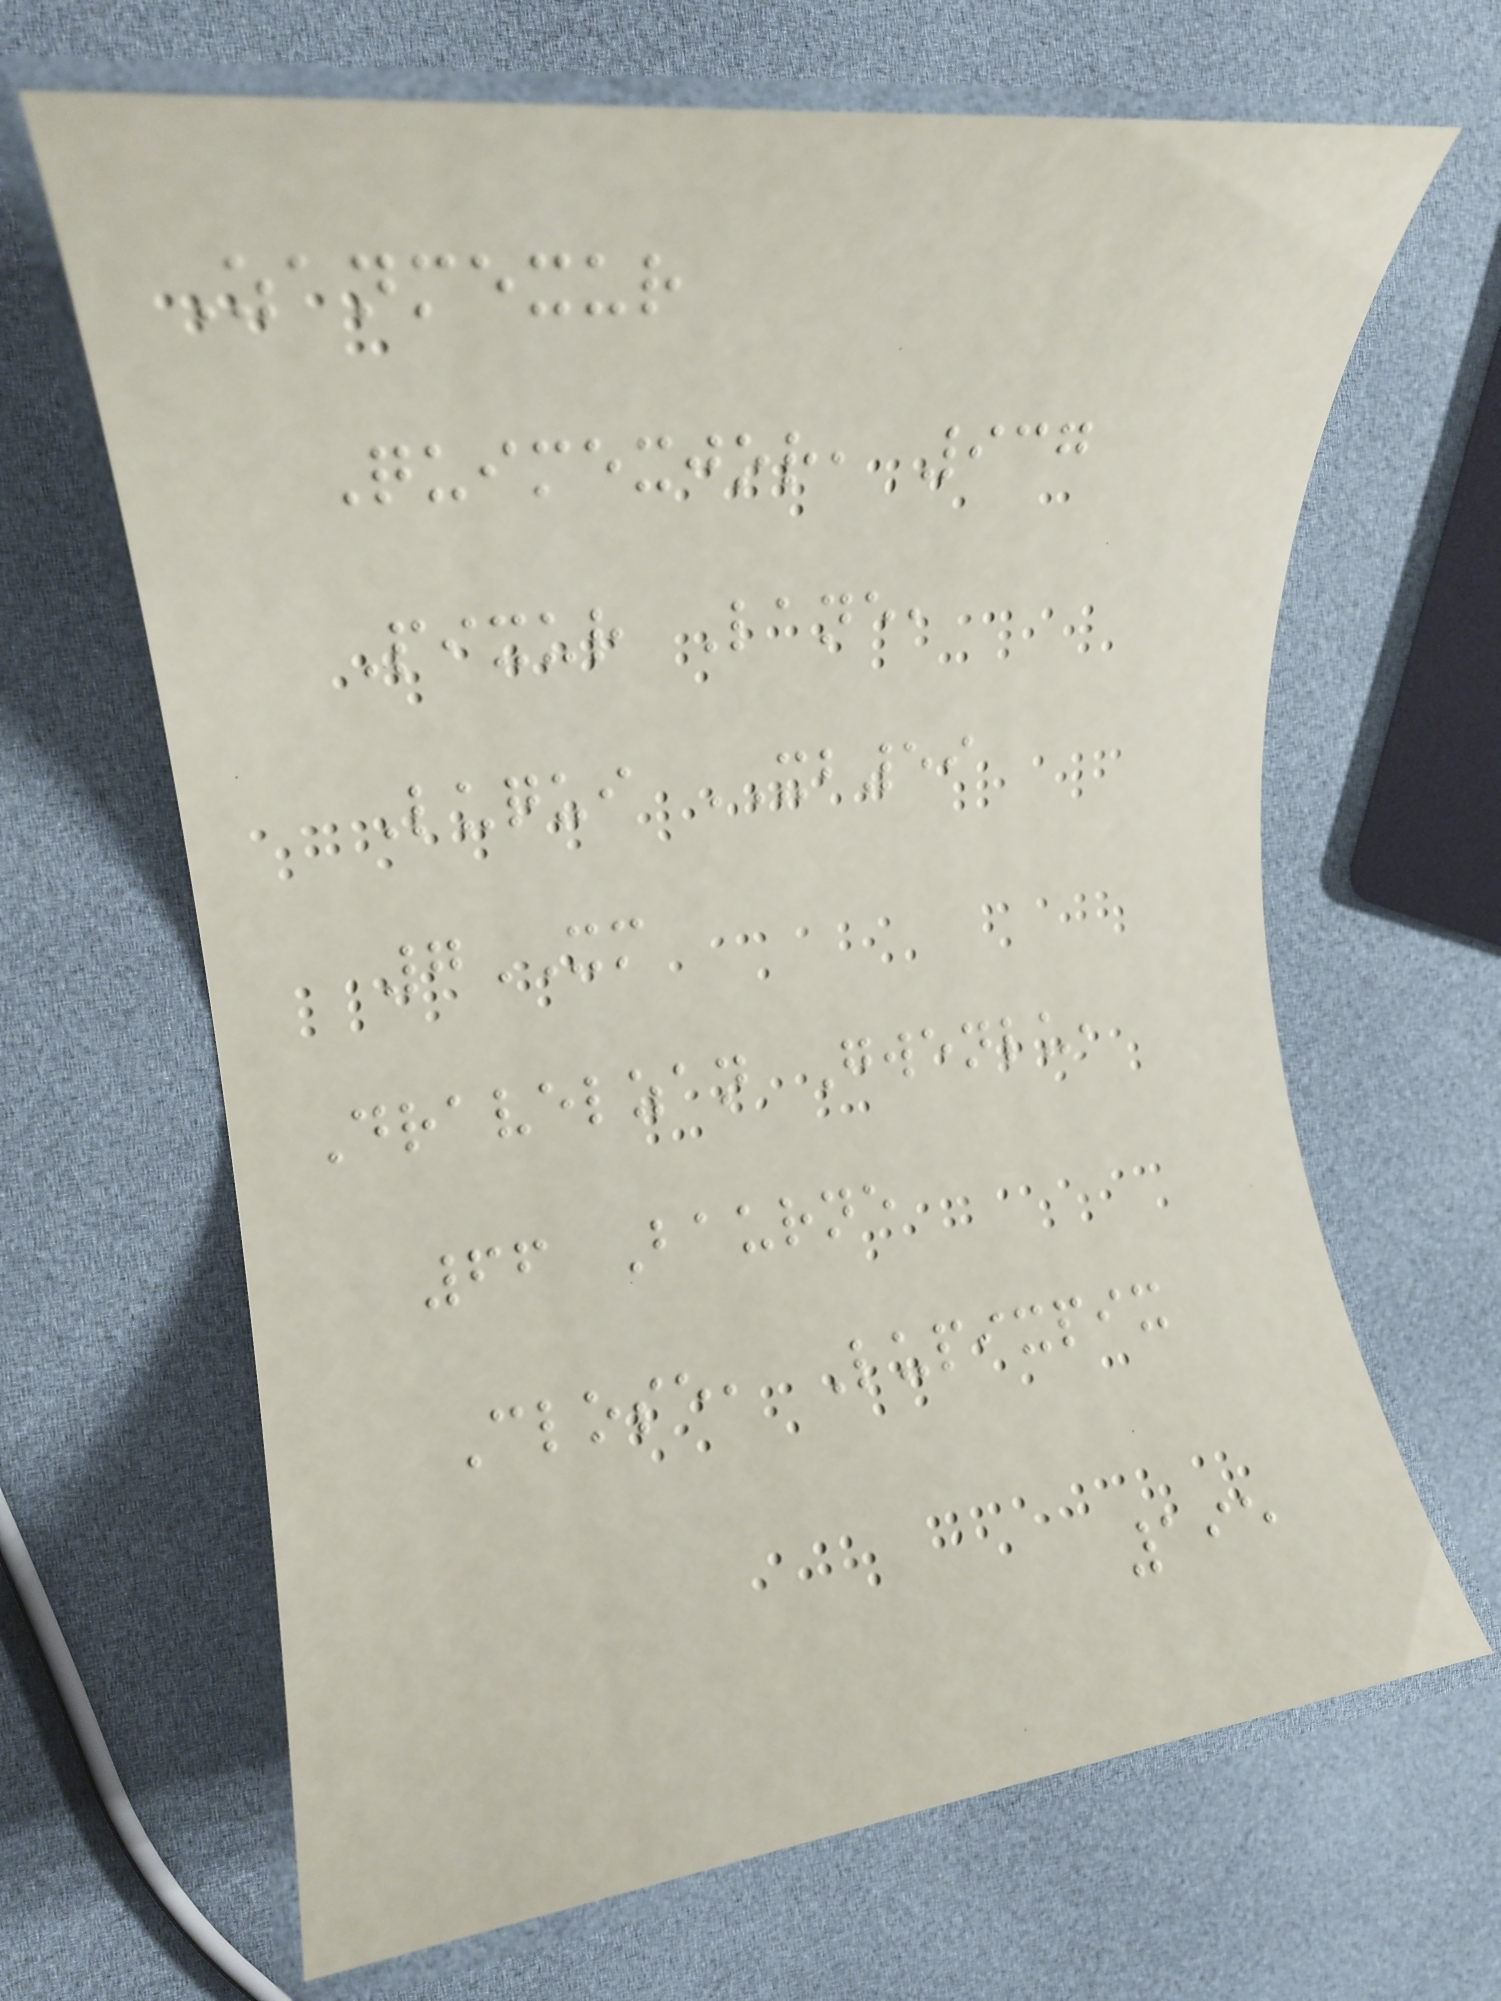Zanmexur
Quimexjor, 937
Pixur Lane,
Luqui XB59
7XM
Dravelzan Gwenlu,
66 Baurne
Close, Lupixpix
195
